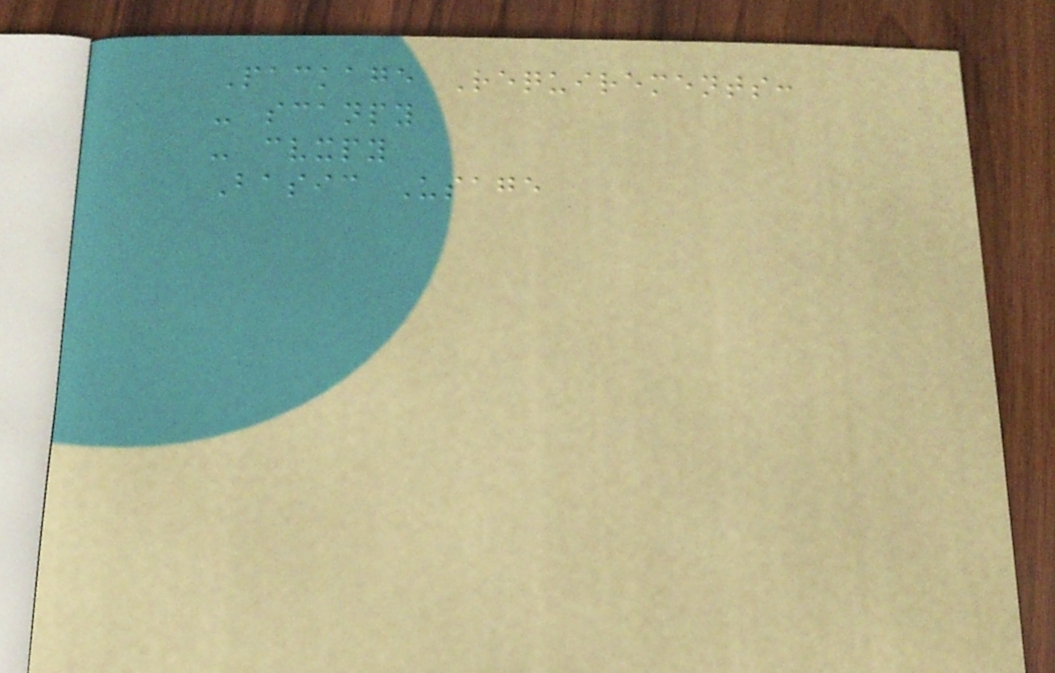Package Requirements:
- scanpy
- cvxpy
Basic Usage
